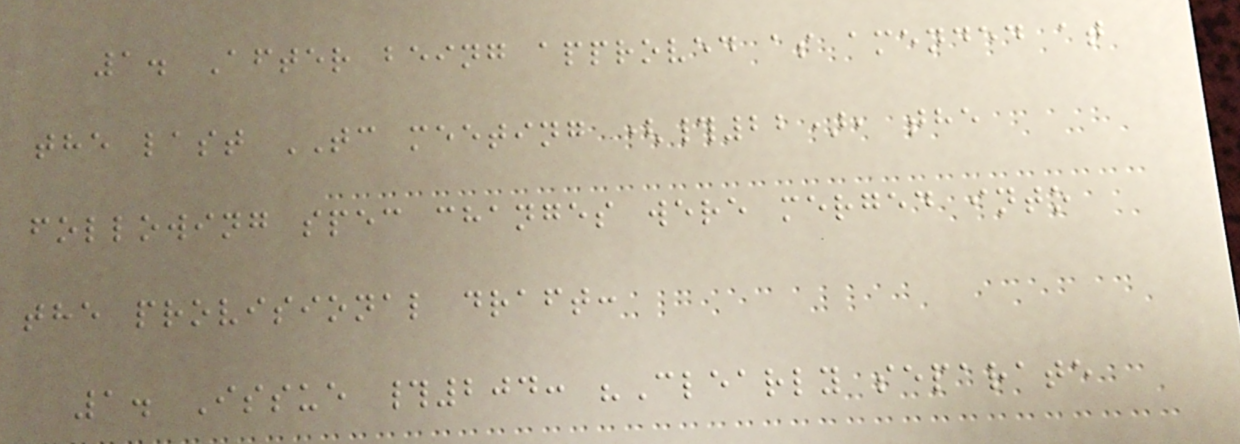1. After being approved as amended at
the last TC meeting (#22), the
following spec changes were merged into
the provisional draft:
1. Issue #204: "Clearly separate
